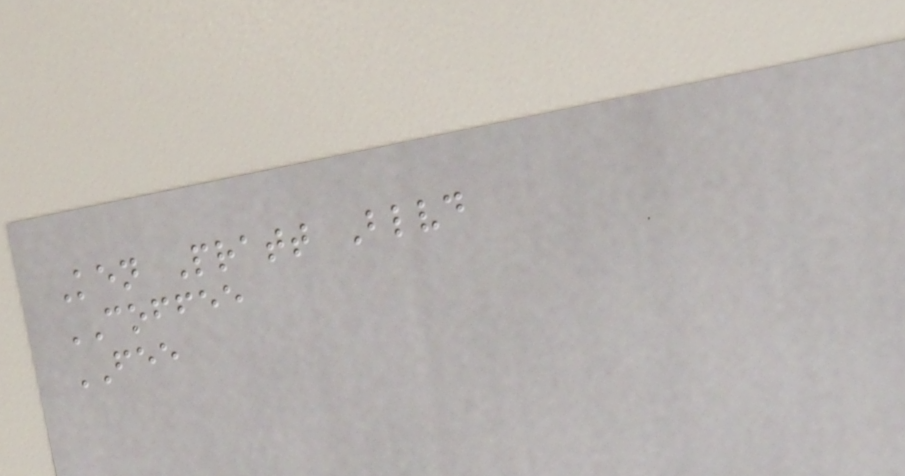Ken Pratt Blvd
COFFEE
FEE
